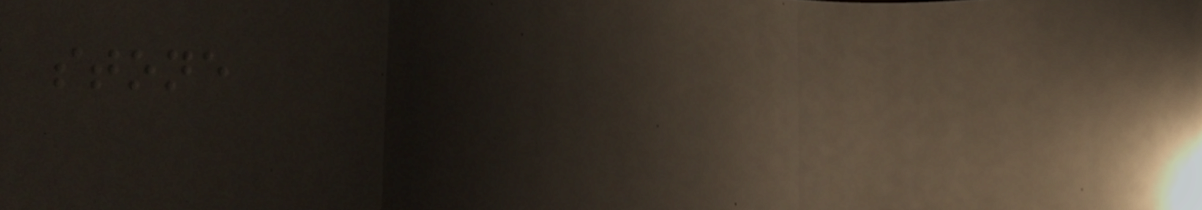stone
